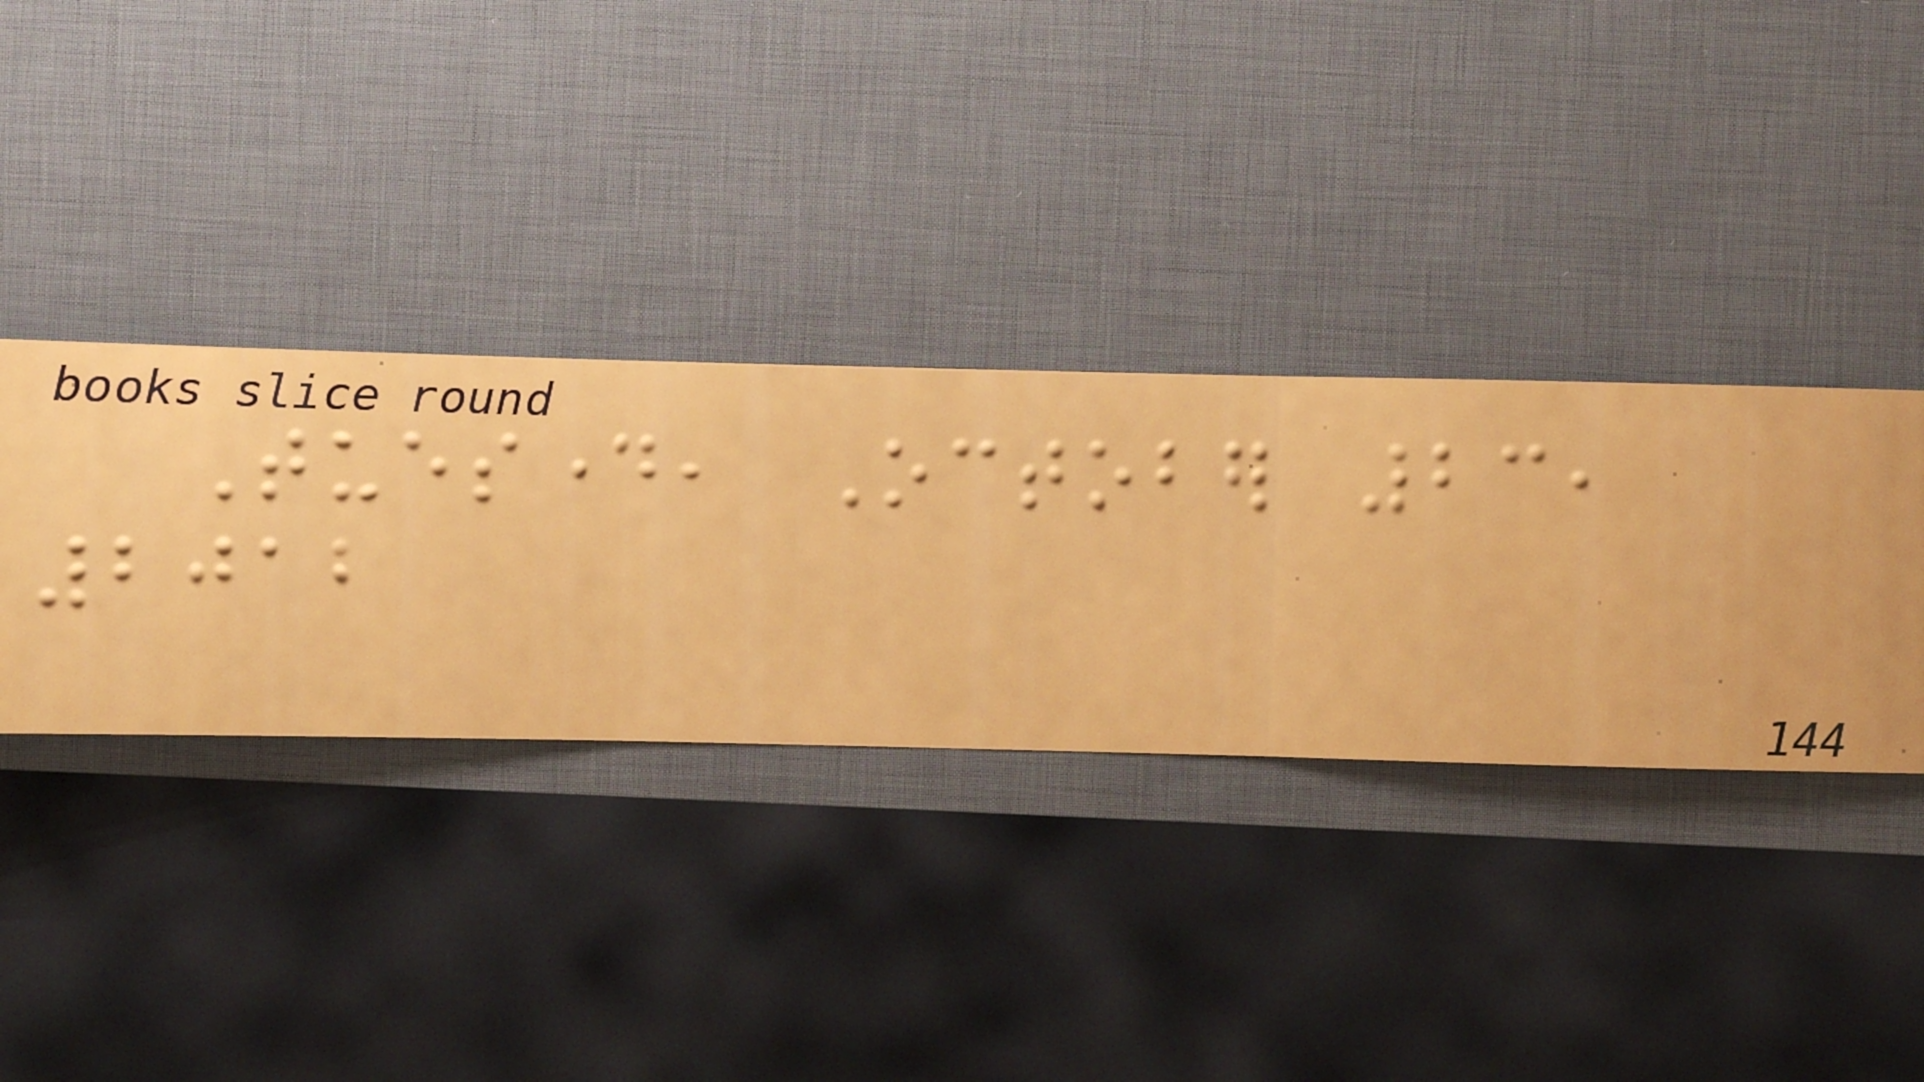Tuesday, October 23,
2012
